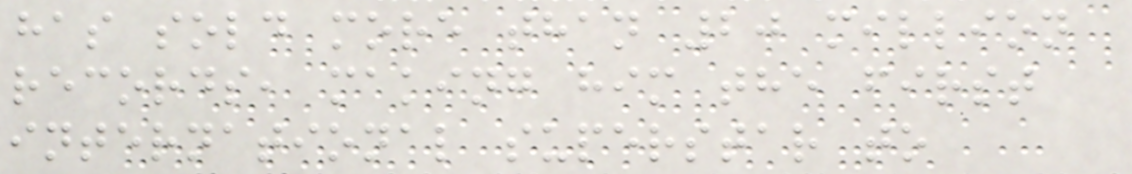has sold more than 20 million
records, making him the first
international superstar to
